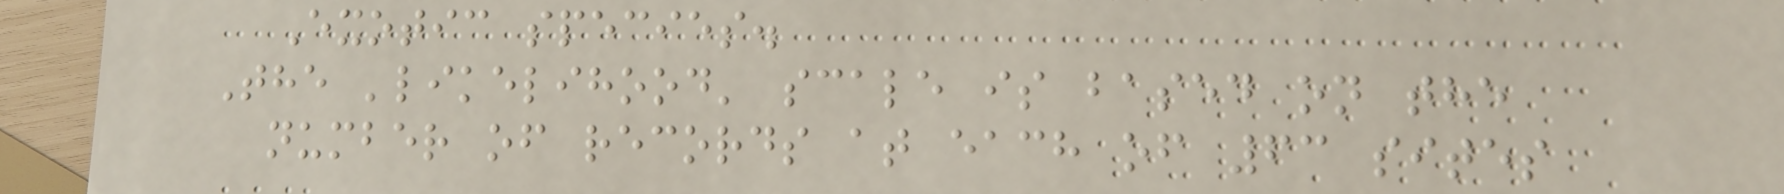Exotic species.
The 'likelihood' scale is based on the
number of records at each of 63 sites
